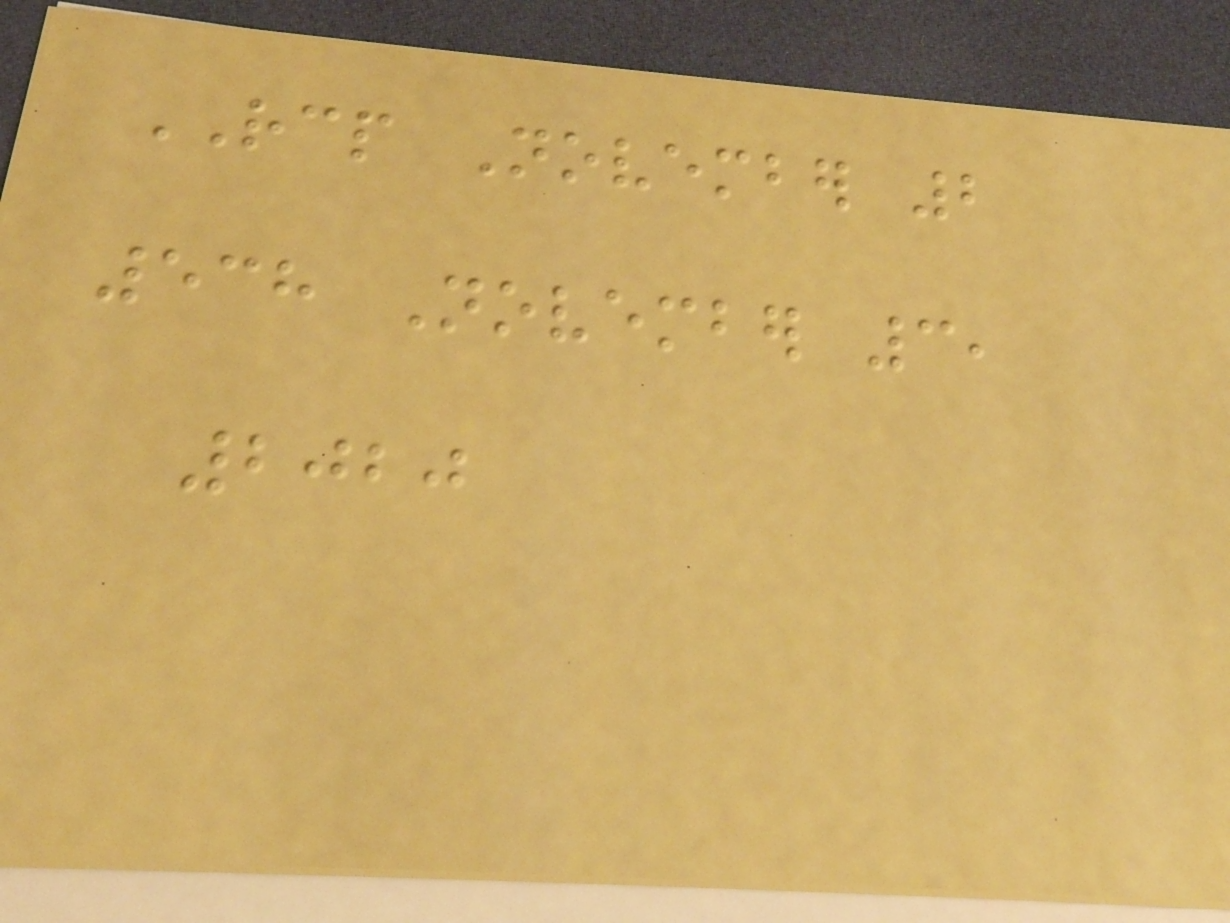RCP November 2
538 November 3,
2020
